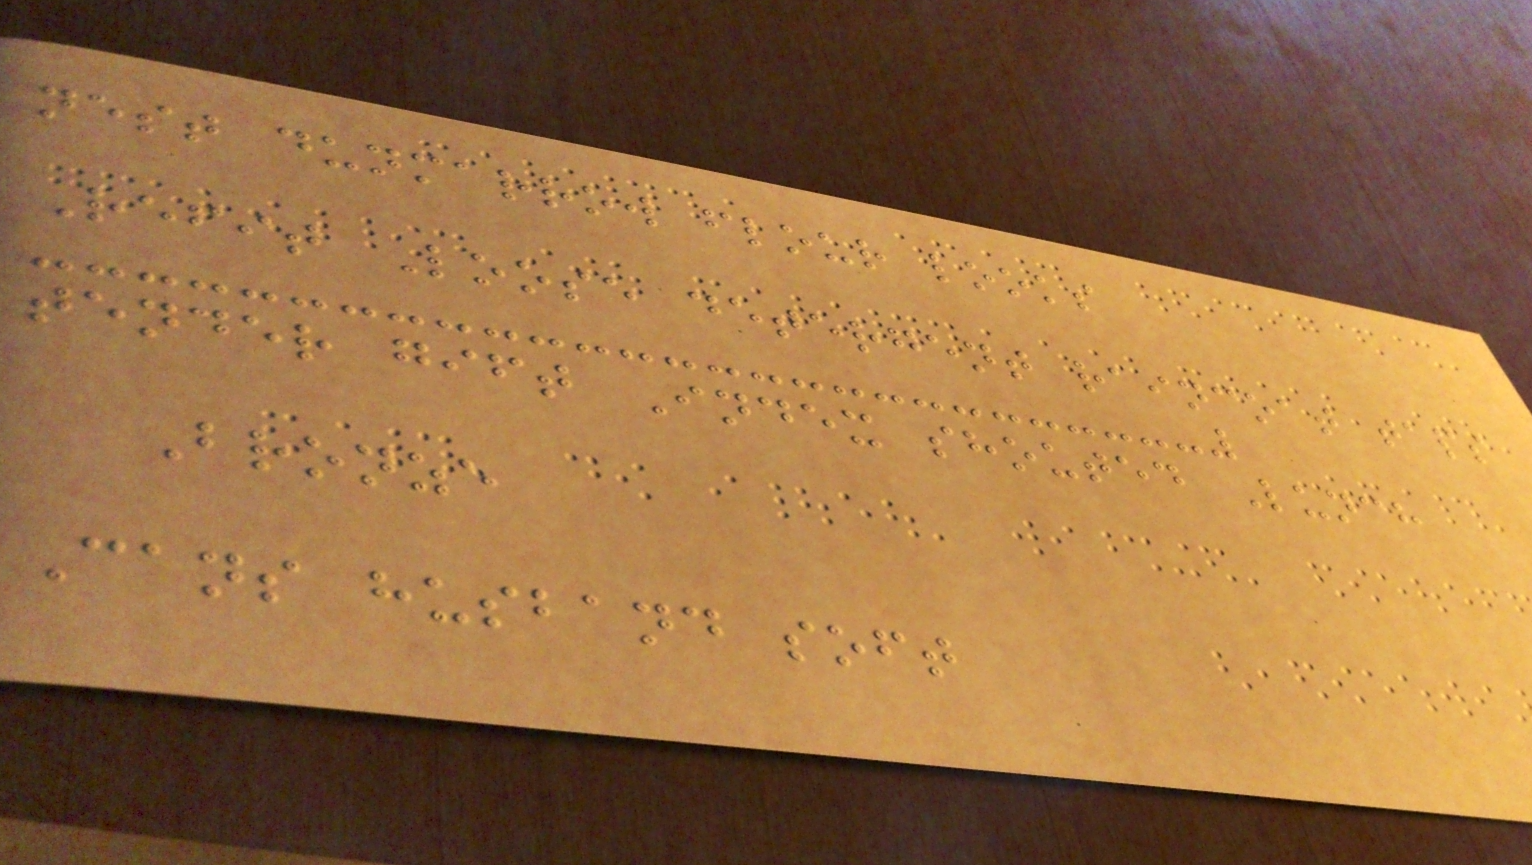nest dunmarrow flour looks
Refit Loose detergent raincoat taps
tender gift Index shouted Lunch
Bronze
Cans husband soft
